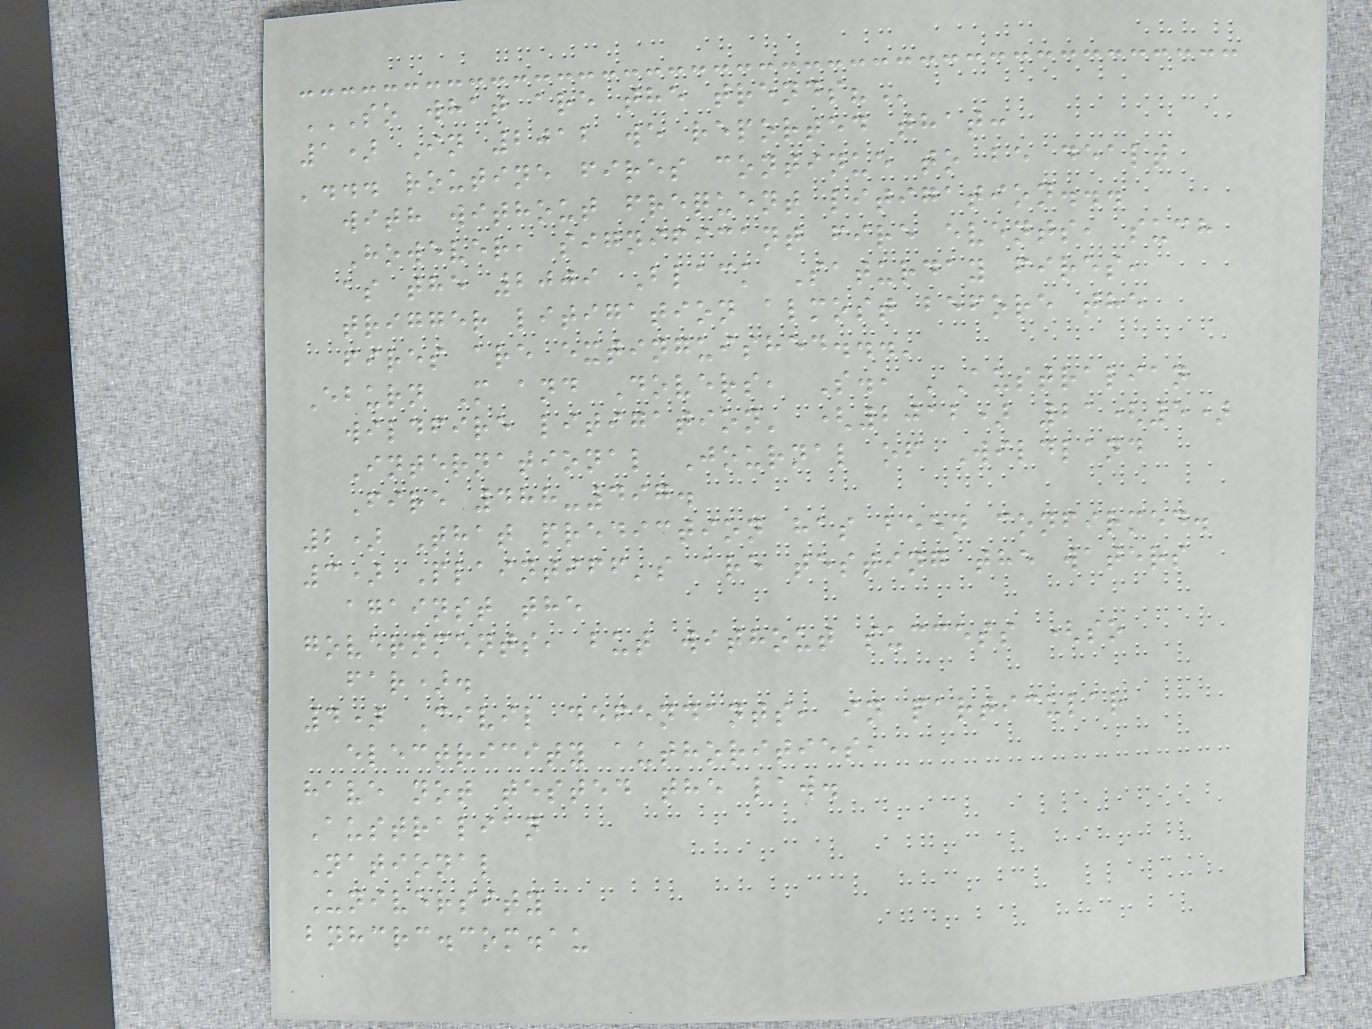SO WHAT ARE THE TRENDS?
1) In 2012 we reported that:
'... routine fires continue to be dealt
with without frequent litigation...
However, significant fire events, such
as the 2009 Black Saturday fires,
trigger litigation almost before the
fires are extinguished...'
Eburn M and Dovers, S., 'Australian
wildfire litigation' (2012) 21(5)
International Journal of Wildland
Fire 488-497.
2) That prediction has been confirmed.
3) Plaintiff's are testing the waters
against the
governments, but without success (so
far).
4) Civil defendants, in particular
electricity authorities,
have not tested the law.
Australian
National
University
bnhcrc.com.au
